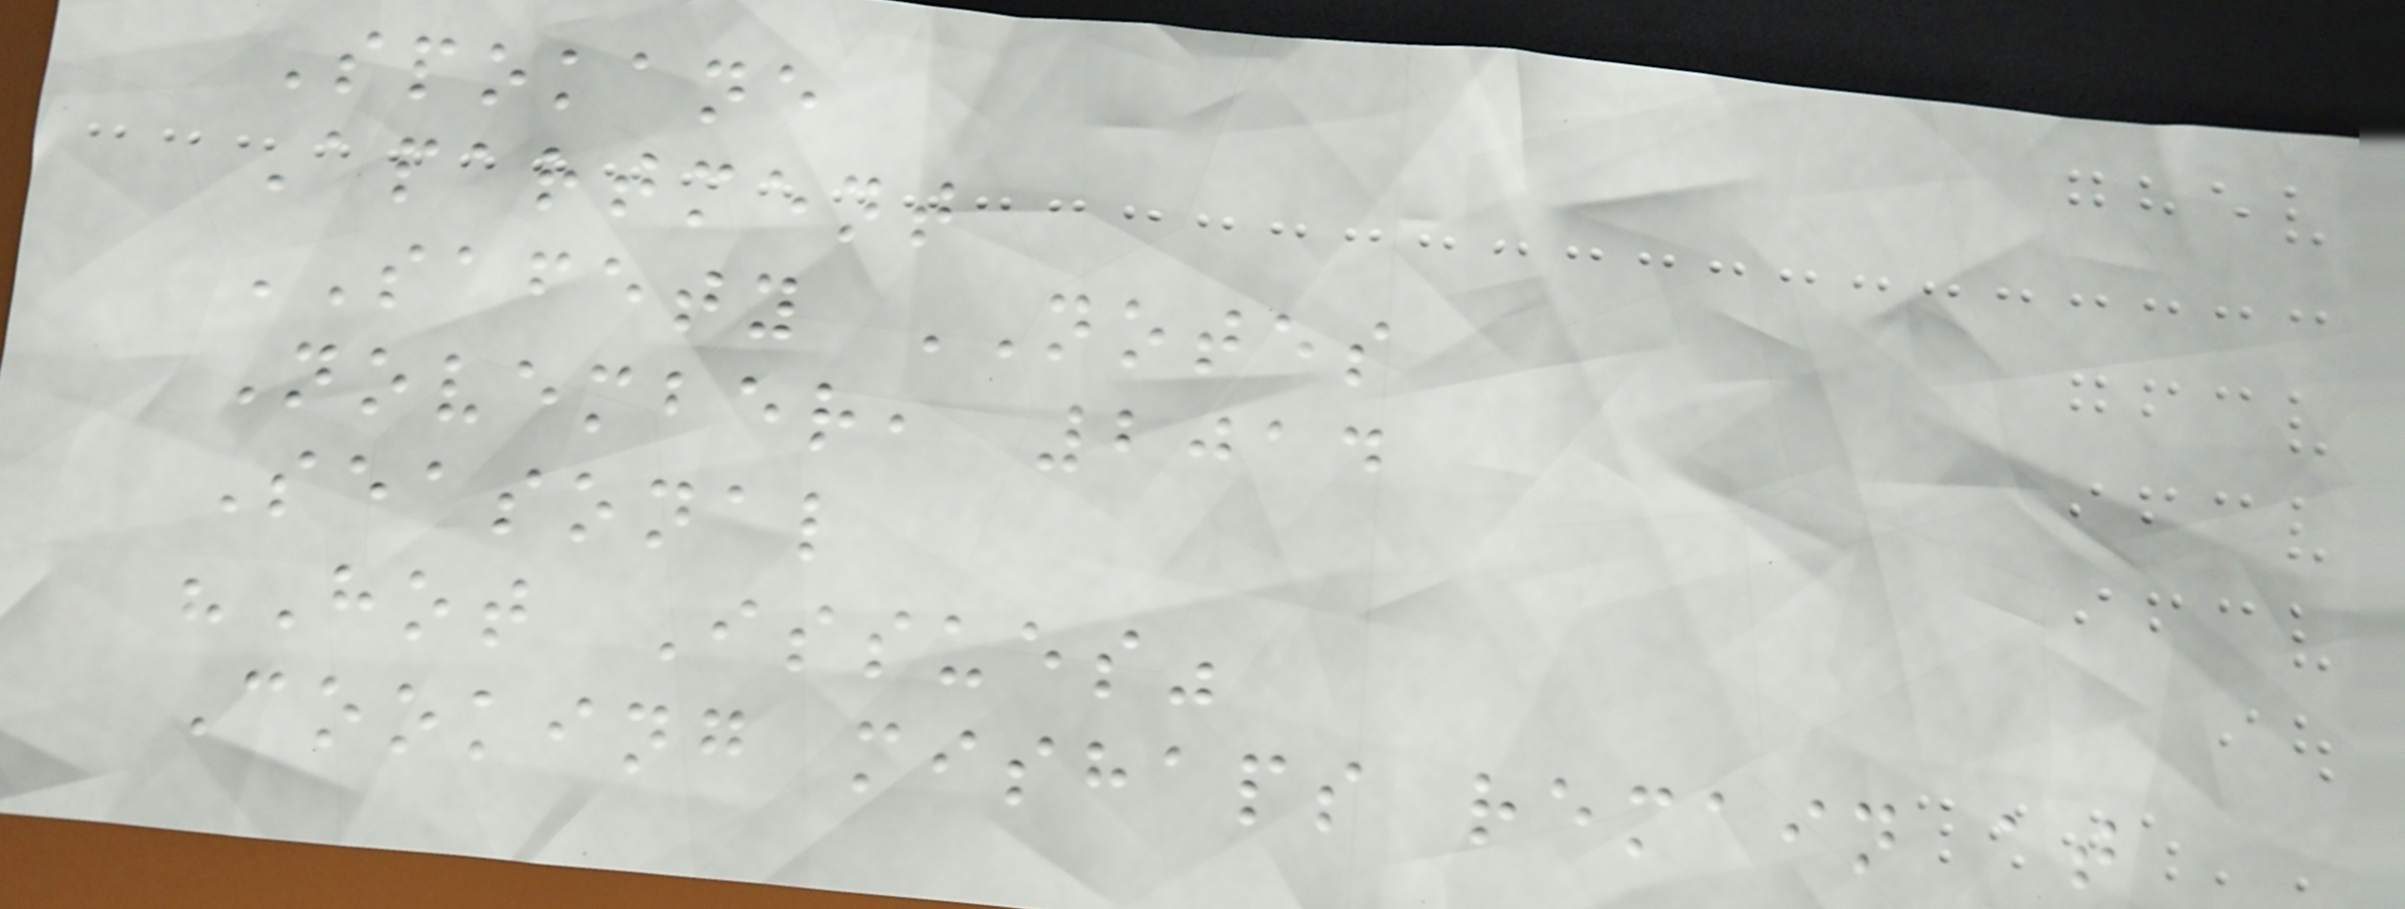Spokane
Apartment
SAFETY NOTES
November, 2014
Seasonal
"Hot Issues"
Cooking mishaps remain at
